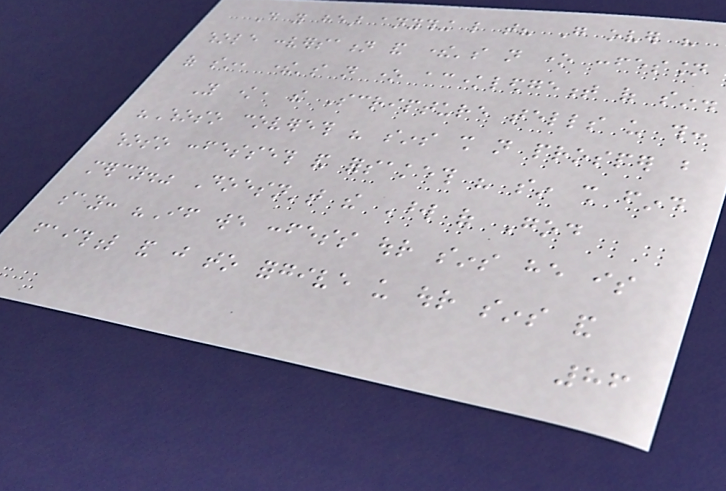Do you hear anything like that? Go over his
whole conversation and there's not one confession
of sin, there's not one acknowledgement of sin.
You know, the Scripture tells us this:
"Whoso covereth his sins shall not prosper but
whoso confesseth and forsaketh his sin shall find
mercy." Doesn't the Word of God
say: "If we confess our sins he is
faithful and just to forgive us our sins and
86
